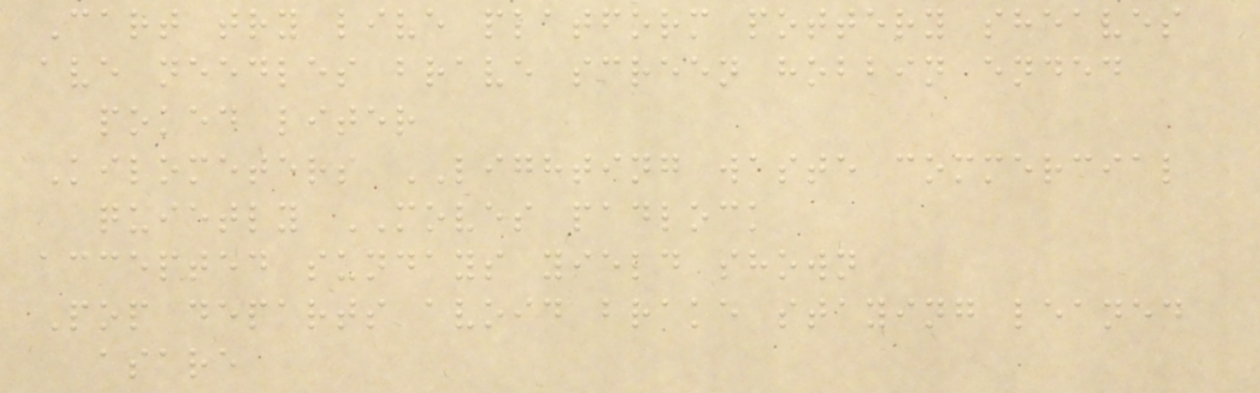Cart try live platform pottery sheaves
ave needles brave screen hobbin ended
poked liter
Kilometers LIGHTING waste commercial
quietly MOVES padlock
accepted sundays yield shown
Pop departs avoid brake staying leaned
asare
